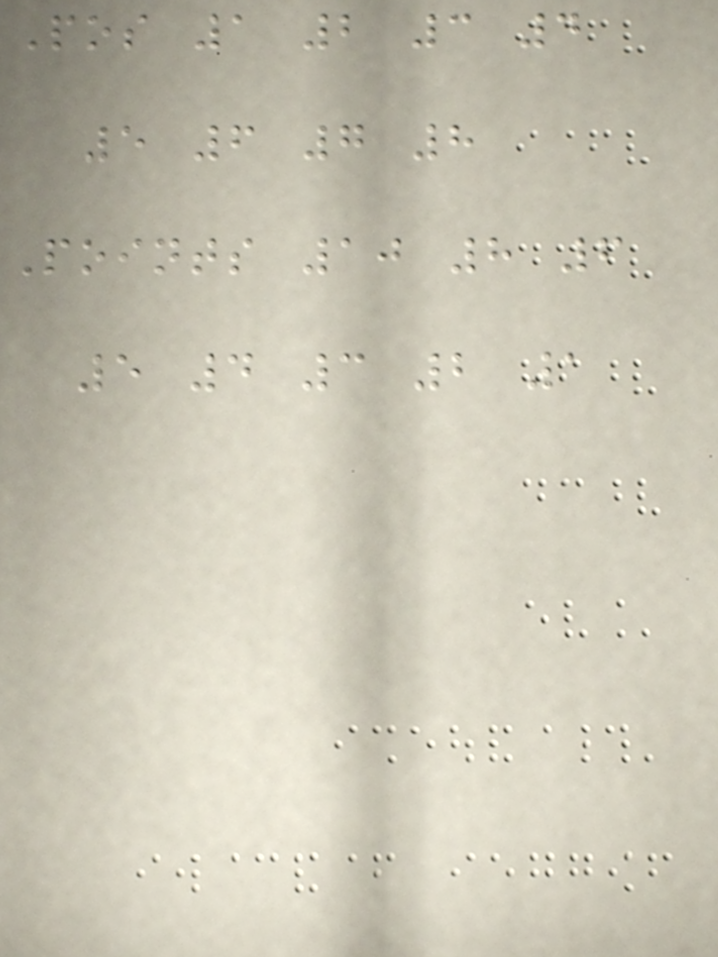Pos 1 2 3 4
5 6 7 8
Points 10 8 6
5 4 3 2 1
